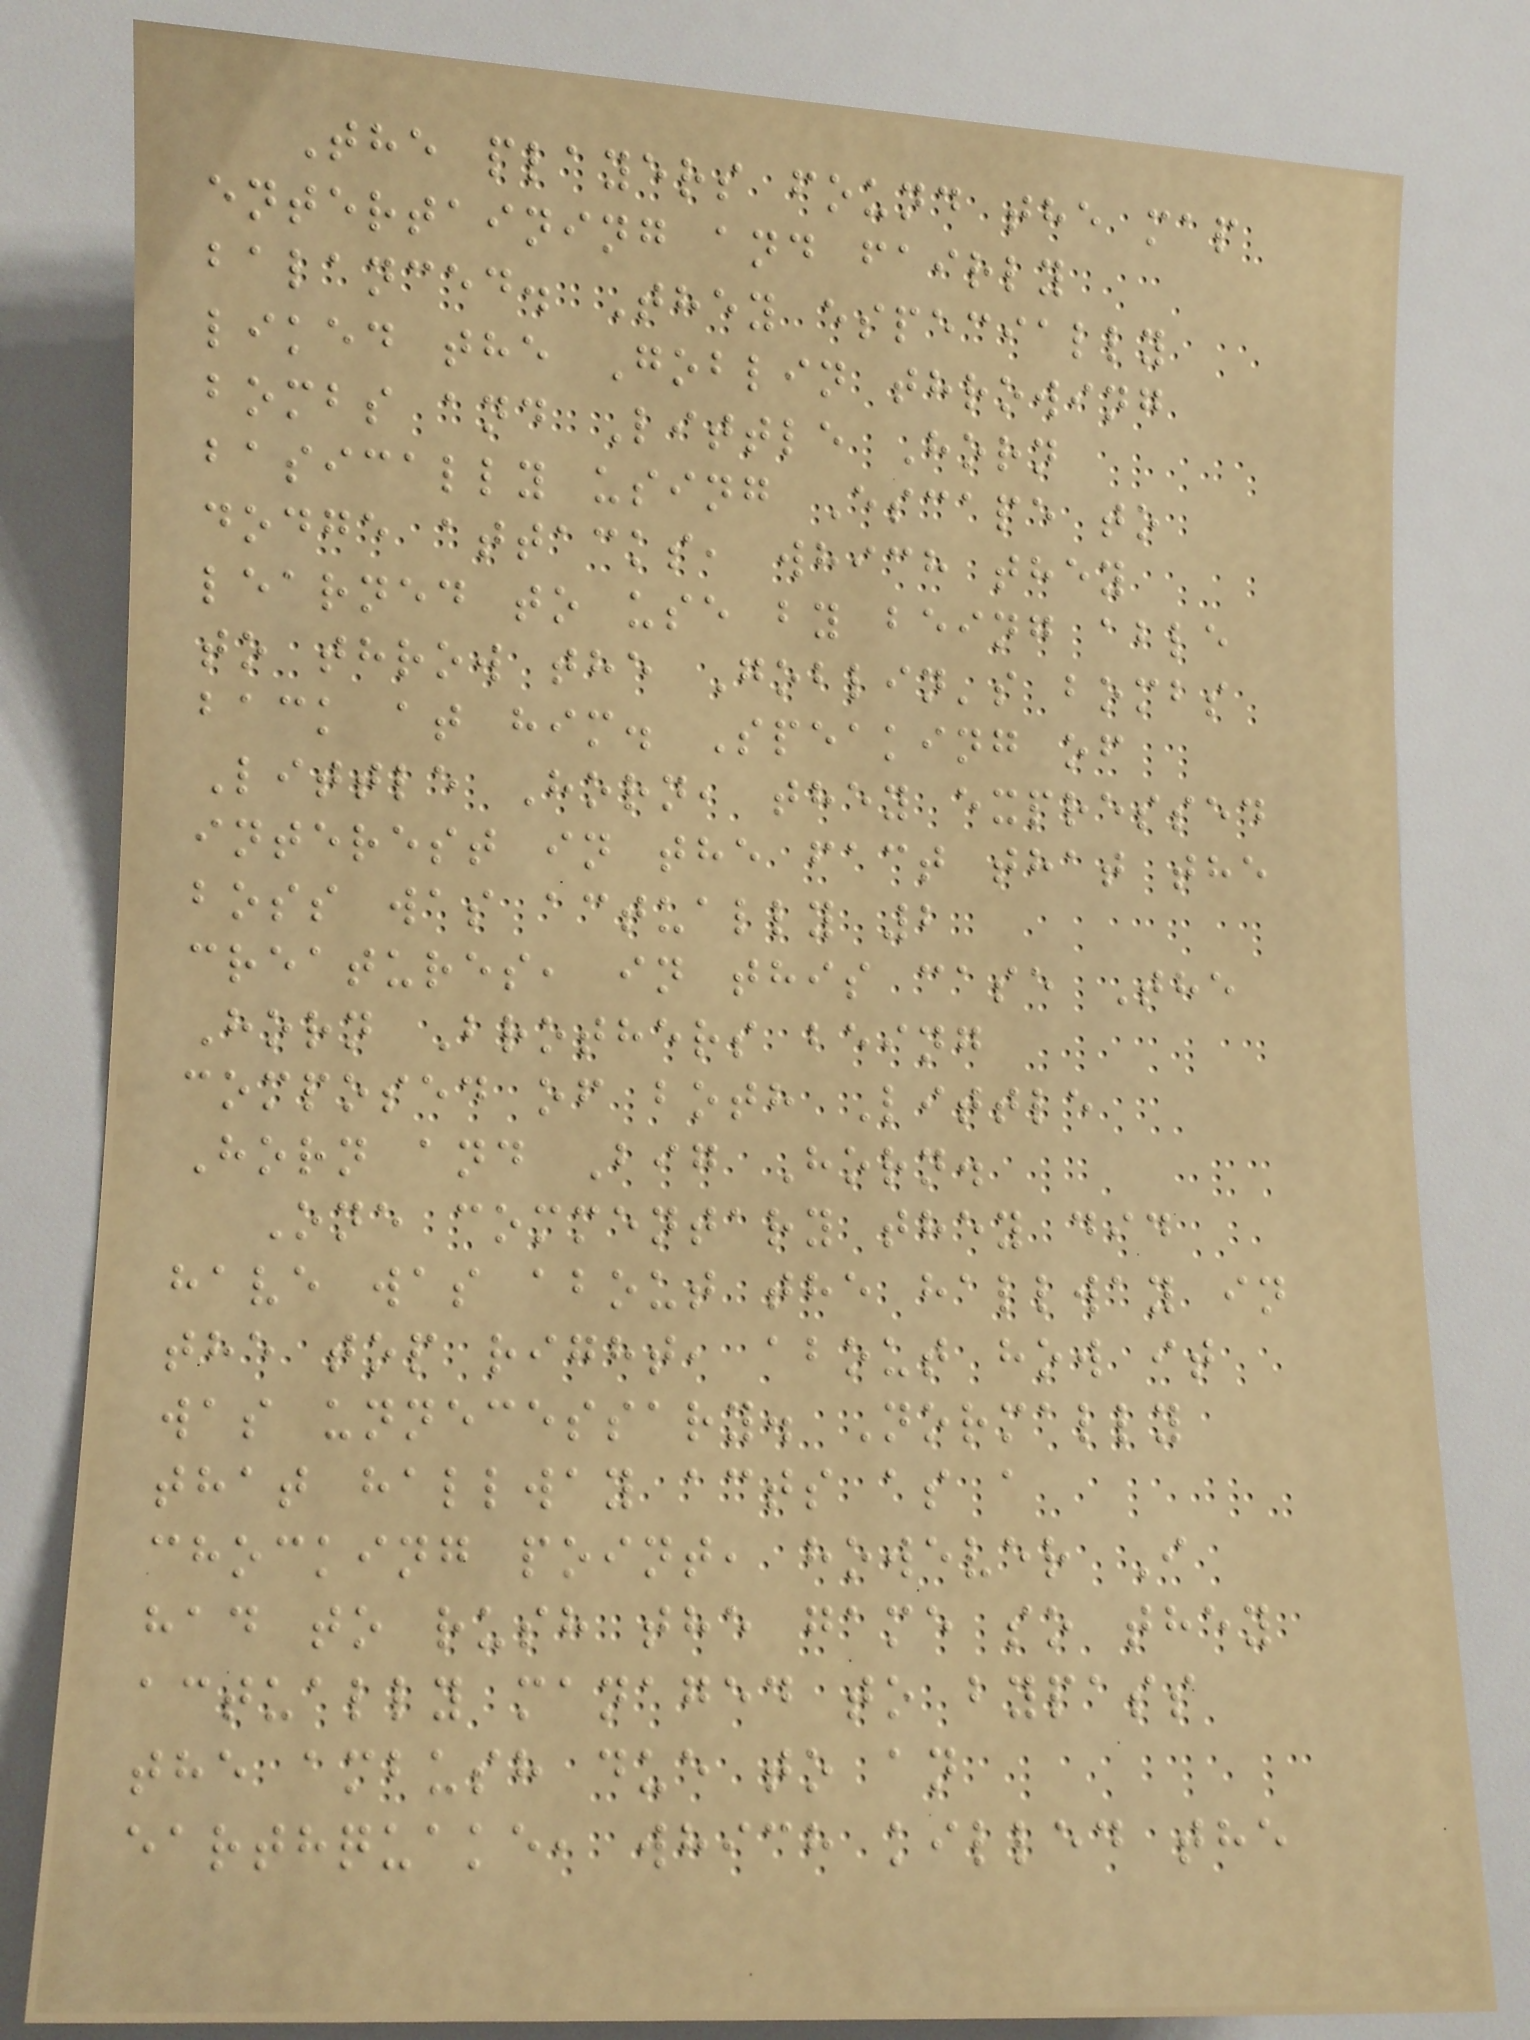The players found the map
entertaining and fairly
balanced. They especially
liked the Goblin throwing
bombs and Little Horn
basically using Escape to
dodge attacks, which they
learned to use by being able
to throw the Goblin's bombs
back at him. Speaking of
Little Horn, they expressed
interest in the fact that the
boss was actually 2
creatures, in this case The
Horn Brothers being
composed of both Little
Horn and Big Horn.
One commentary they did
have was about the hallway in
the top right, about how it
was unnecessary. Normally
that hallway acts as a
chocking point, however I
had to rush the game so they
actually managed to bypass
the ambush due to an
earthquake, which killed the
